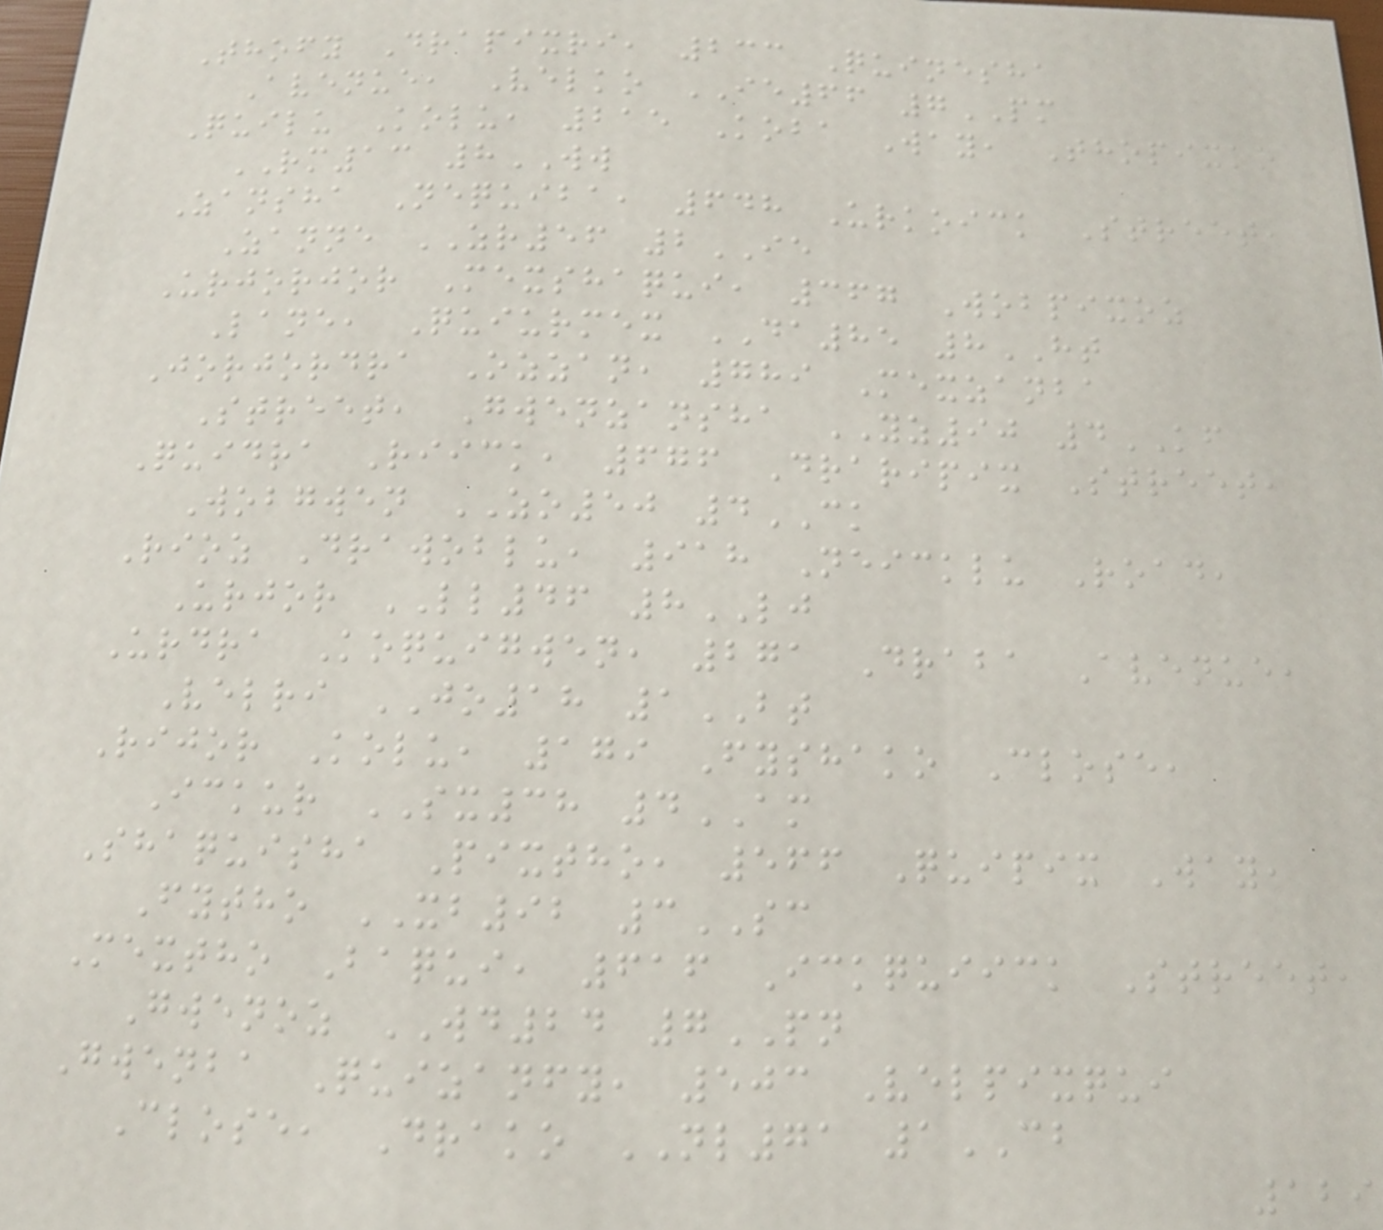Thofy Drapixri, 233 Quinesha
Avenue, Velko IE66 7PM
Quilu Kolu, 215 Koba Way, Thopixko
RM13 8WW
Zansha Nequiba, 648 Urkoick Street,
Zanne ZR56 2IE
Urjorjor Mexshaqui, 367 Wobpixoz
Lane, Quiurmex DA85 8HT
Jorjordra Ozzan, 789 Mexzanba
Street, Gwenzansha YZ90 4KF
Quidra Riick, 676 Draripix Street,
Wobgwen ZO50 4CK
Rioz Drawoblu, 918 Neicklu Road,
Urjor LL46 8LJ
Urdra Koquigwen, 271 Draba Avenue,
Velri JO18 1BT
Rijor Kolu, 179 Fyshako Close,
Ickur SX38 4AM
Shaquisha Pixtho, 566 Quipix Way,
Fytho XB92 3SC
Mextho Baqui, 616 Ickquiick Street,
Gwenoz WD24 7PN
Gwenba Quizanfy, 503 Velpixqui
Close, Drako NL71 1CB
129
